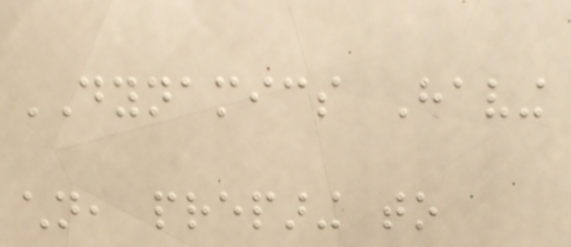DYNAMICS Having
children, preparing to
